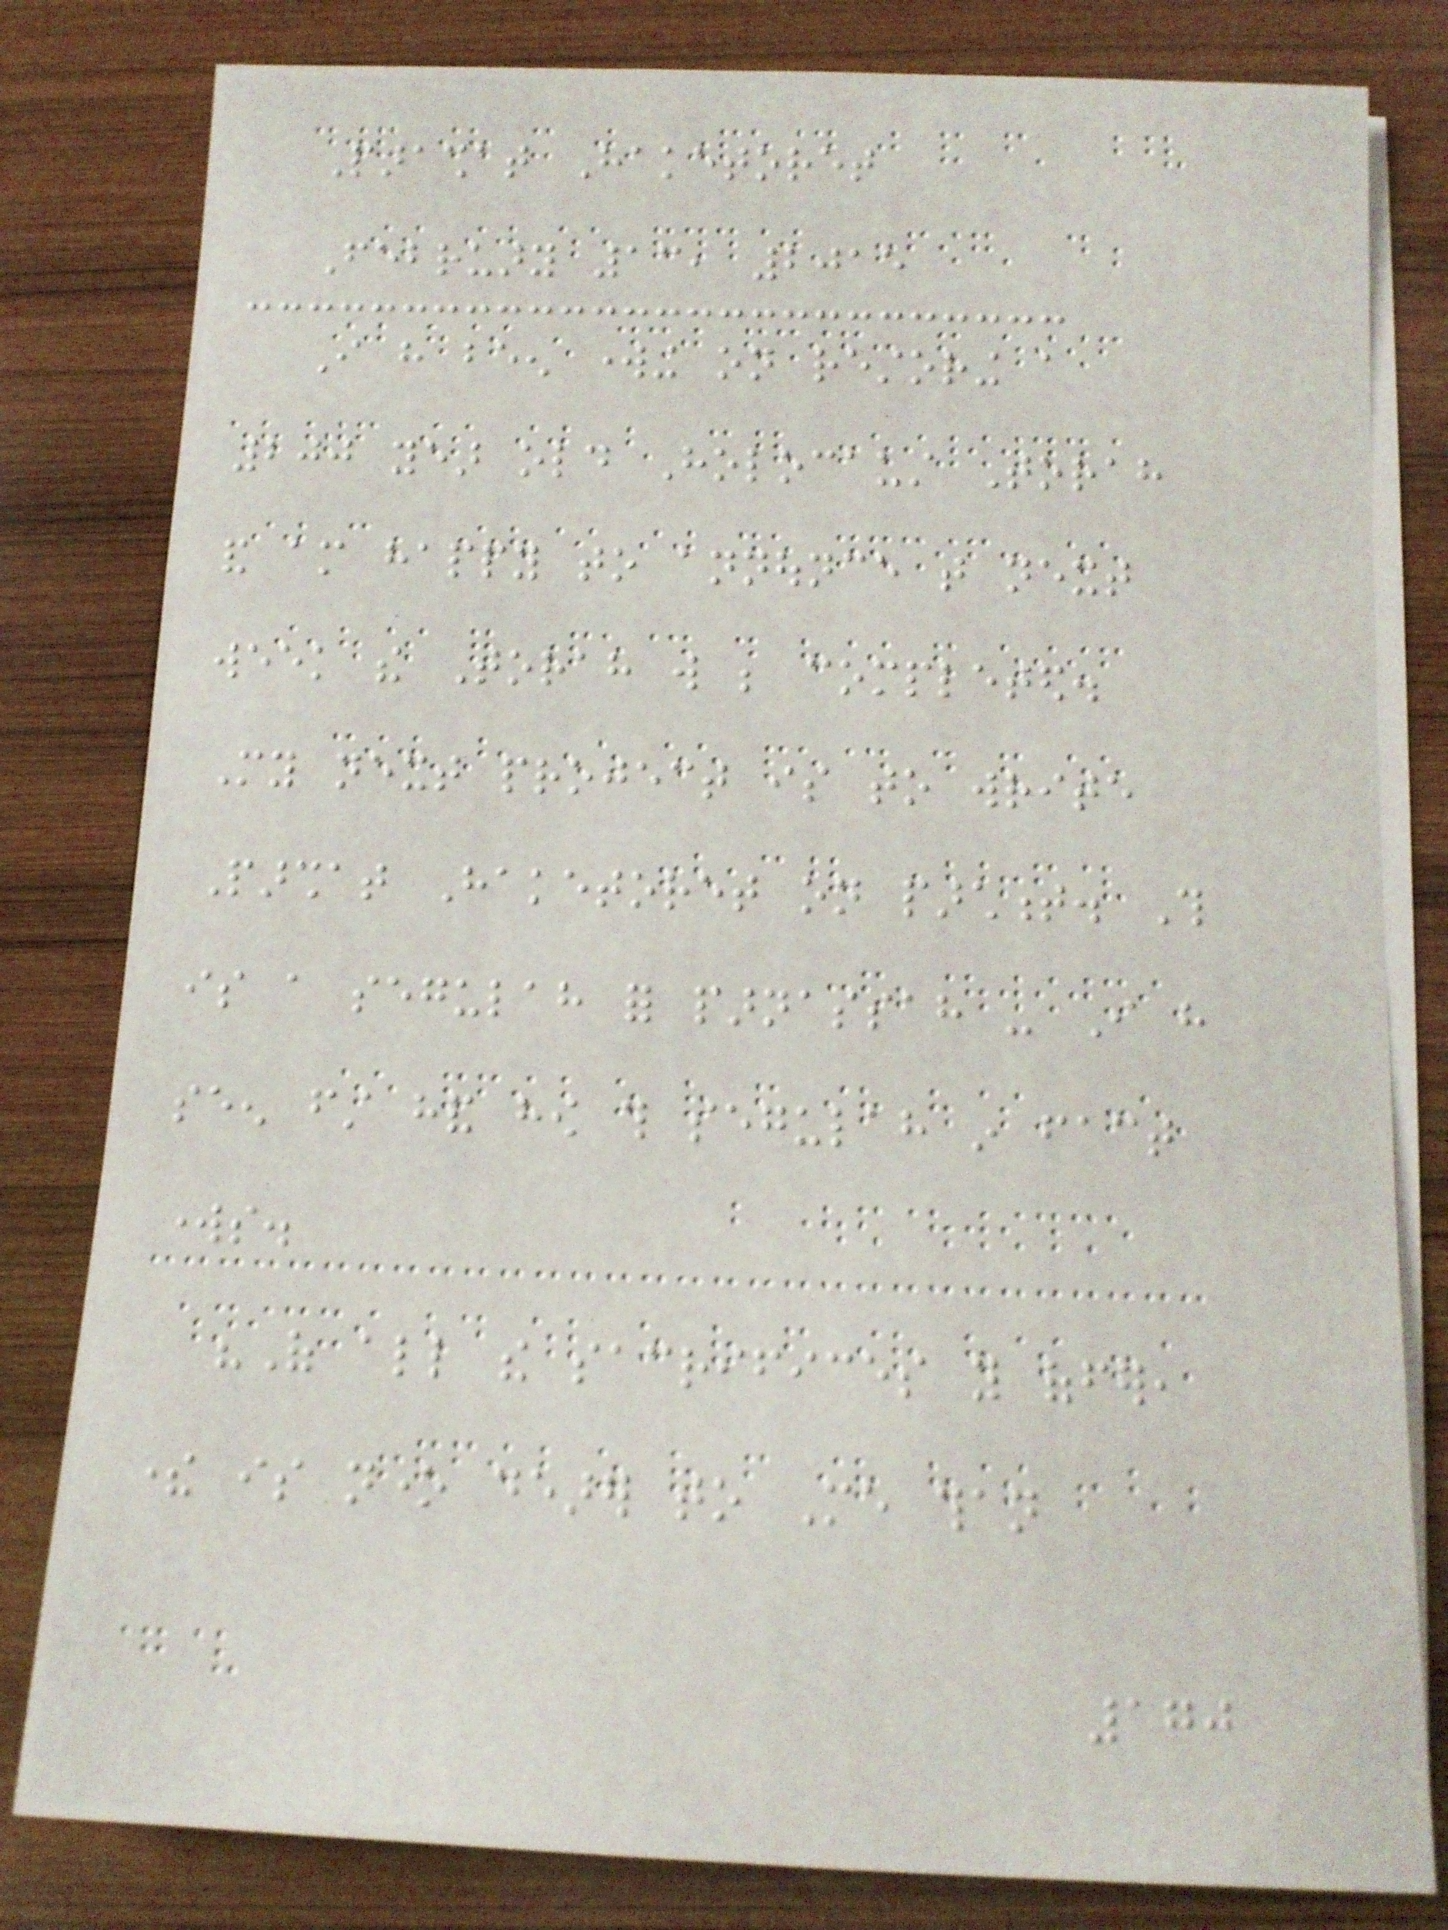Parashat Haketoret
February 13, 2015
I have been working on restoring a
200 year old Holocaust Torah
and am happy to announce that next
week the Torah will be completed.
My next project is to write
Parshat Haketoret on parchment. This
is a segulah for parnassah - I have
seen first hand how this segulah in fact
works.
"Of all the sacrifices you offer,
there is none dearer to Me than
170
